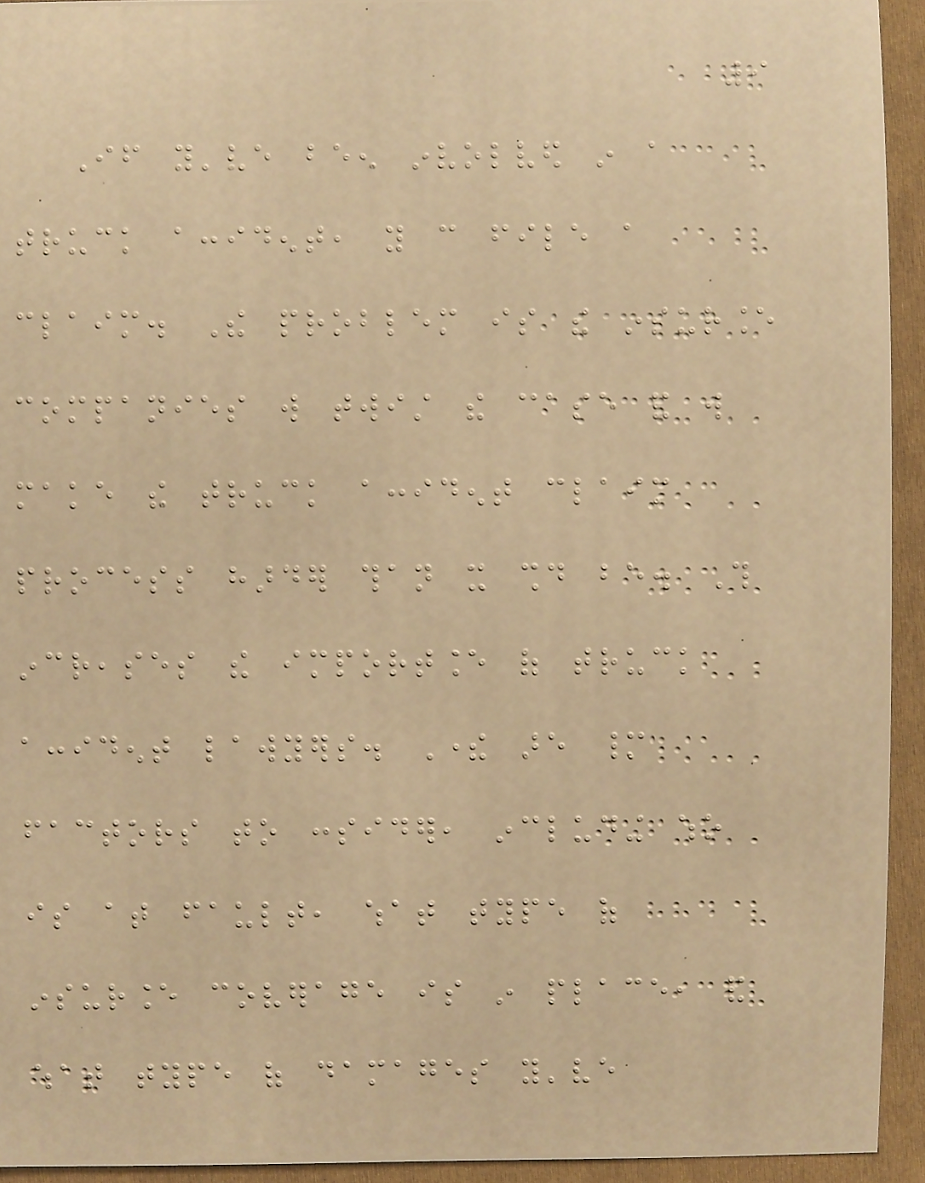9
If you've been involved in a
truck accident, you can file a
claim. The problem is the insurance
companies will twist the case and will
make the truck accident claim
process harder than it should be. This
increases the importance of truck
accident lawyers. There are many
factors to consider, including who
is at fault, what type of
insurance coverage is in place, and
what type of damages you've
